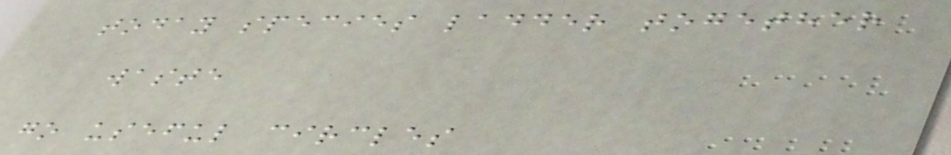today species ladder together
waste
go useful circles
